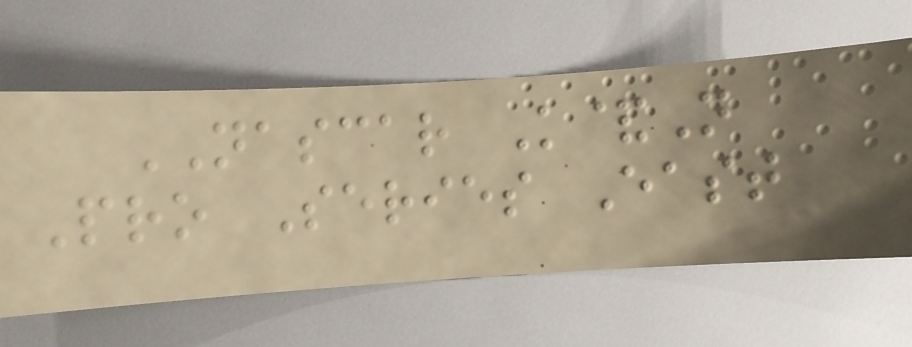NASCAR K&N
Pro Series East
